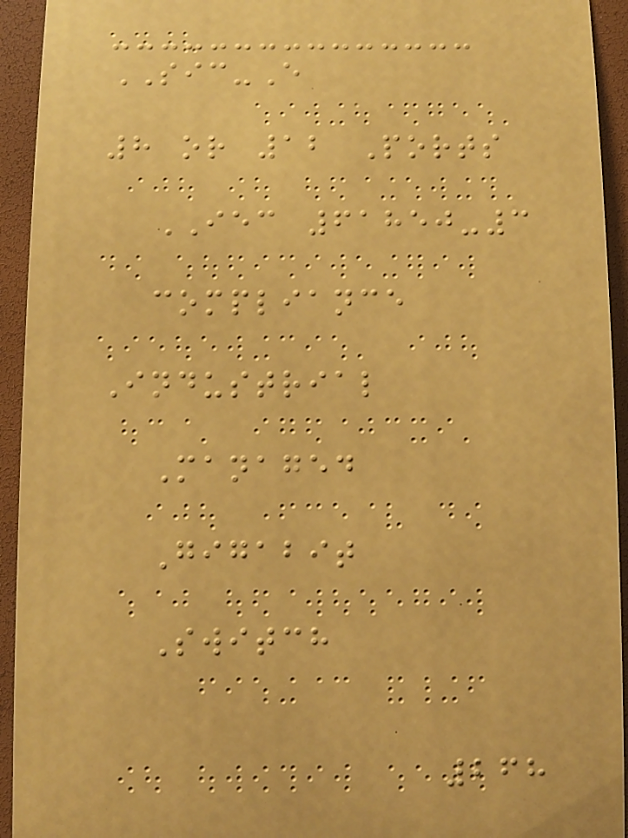SIC-E
8 or 12 Ports
IEC 61850-3
compliance
Industrial
Managed
Gigabit
Switch
268
